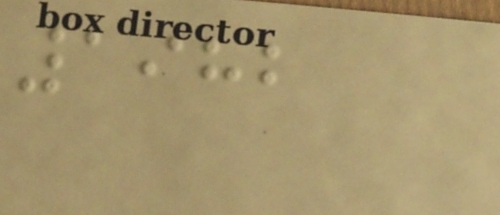1982
